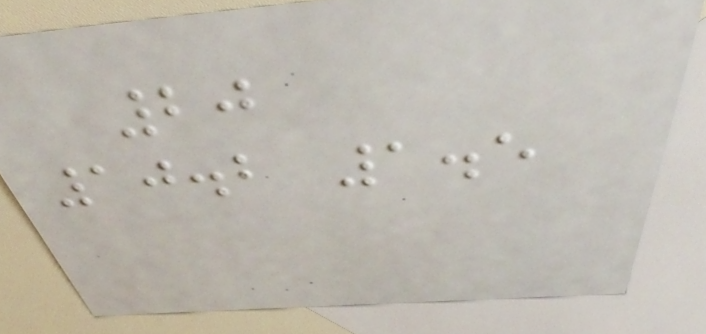20
10.2 1.5
